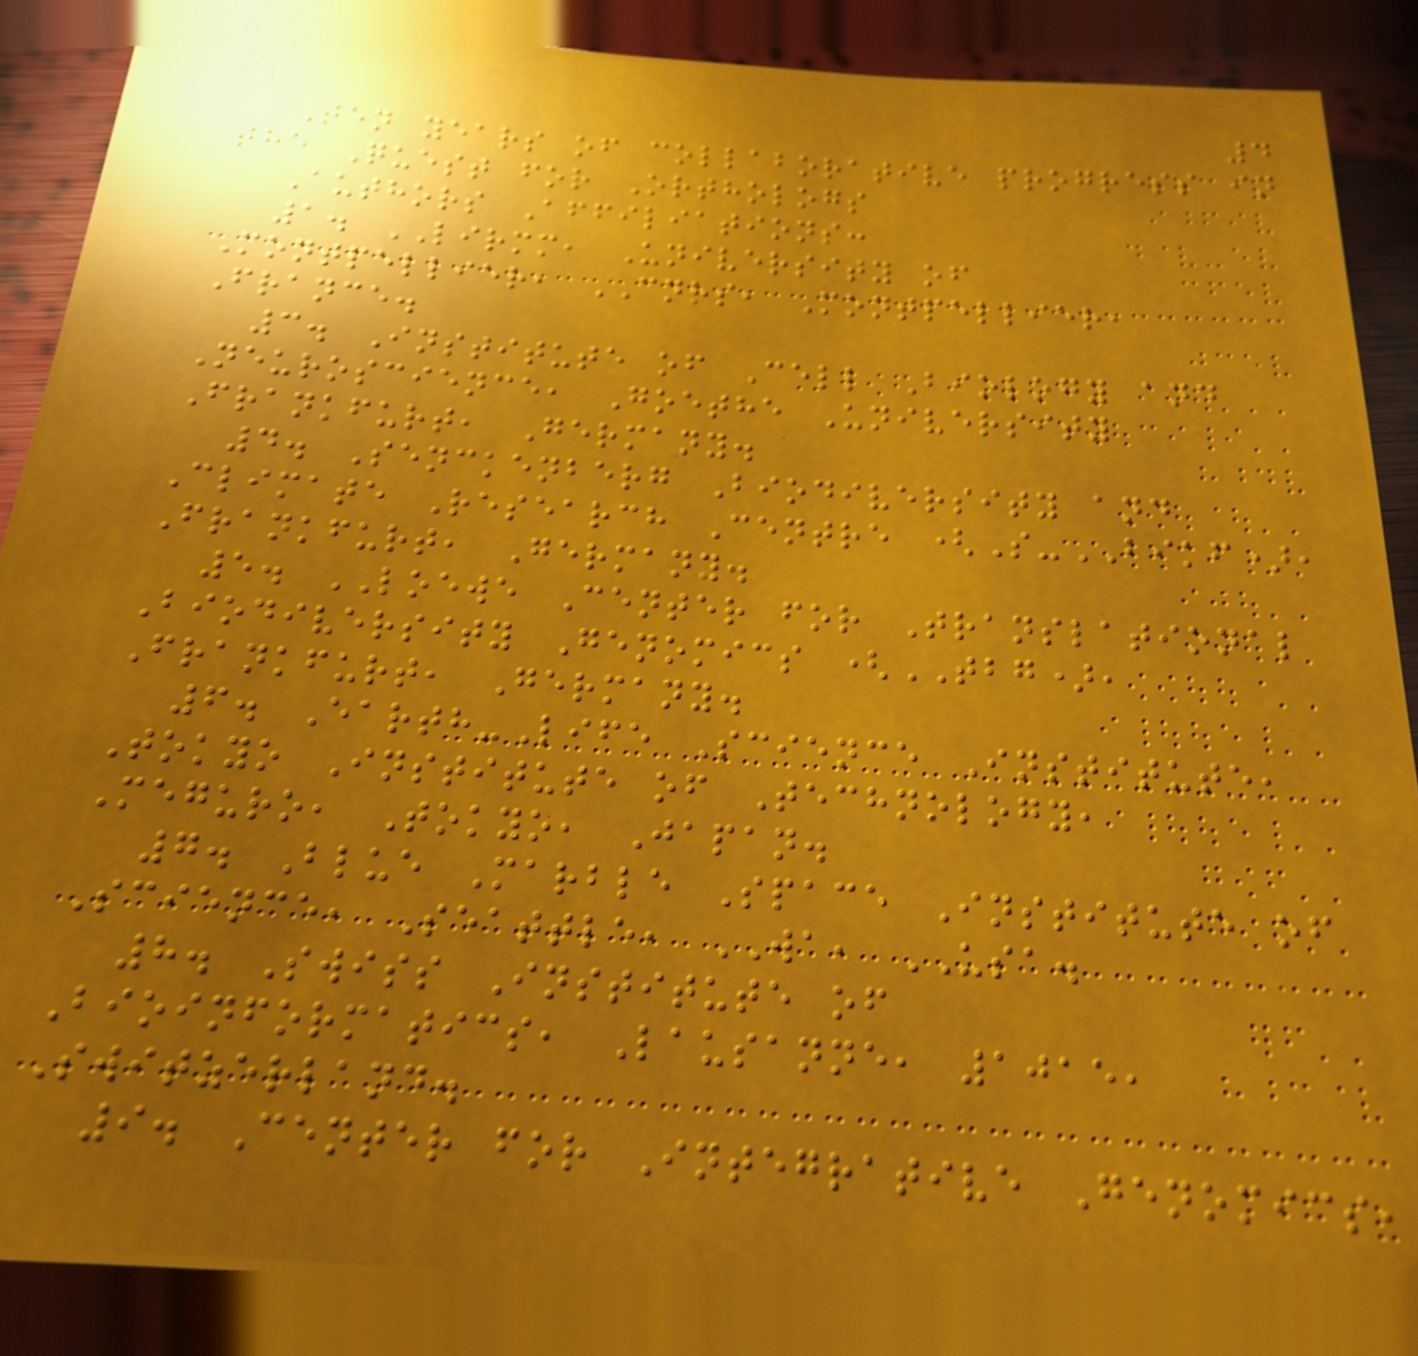4
Ten years of collaborative progress in
the Quest for Orthologs
Authors Affiliations:
1. LIRMM, University of
Montpellier, CNRS, Montpellier,
France.
3. Institute of Cell Biology and
Neuroscience, Goethe University
Frankfurt, Germany.
4. Senckenberg Biodiversity and
Climate Research Centre (S-BIKF),
Frankfurt, Germany.
5. LOEWE Center for Translational
Biodiversity Genomics (TBG),
Frankfurt, Germany.
6. Earth-Life Science Institute,
Tokyo Institute of Technology,
Meguro, Tokyo, Japan.
7. Blue Marble Space Institute of
Science, Seattle, WA, USA.
8. Swiss Institute of
Bioinformatics, Lausanne, 1015,
Switzerland.
9. Center for Integrative Genomics,
